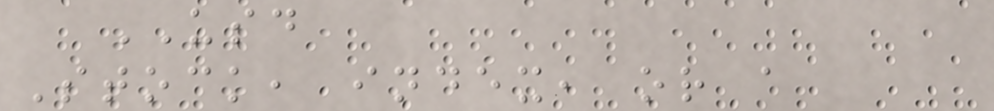USD
Stock, index, or a
